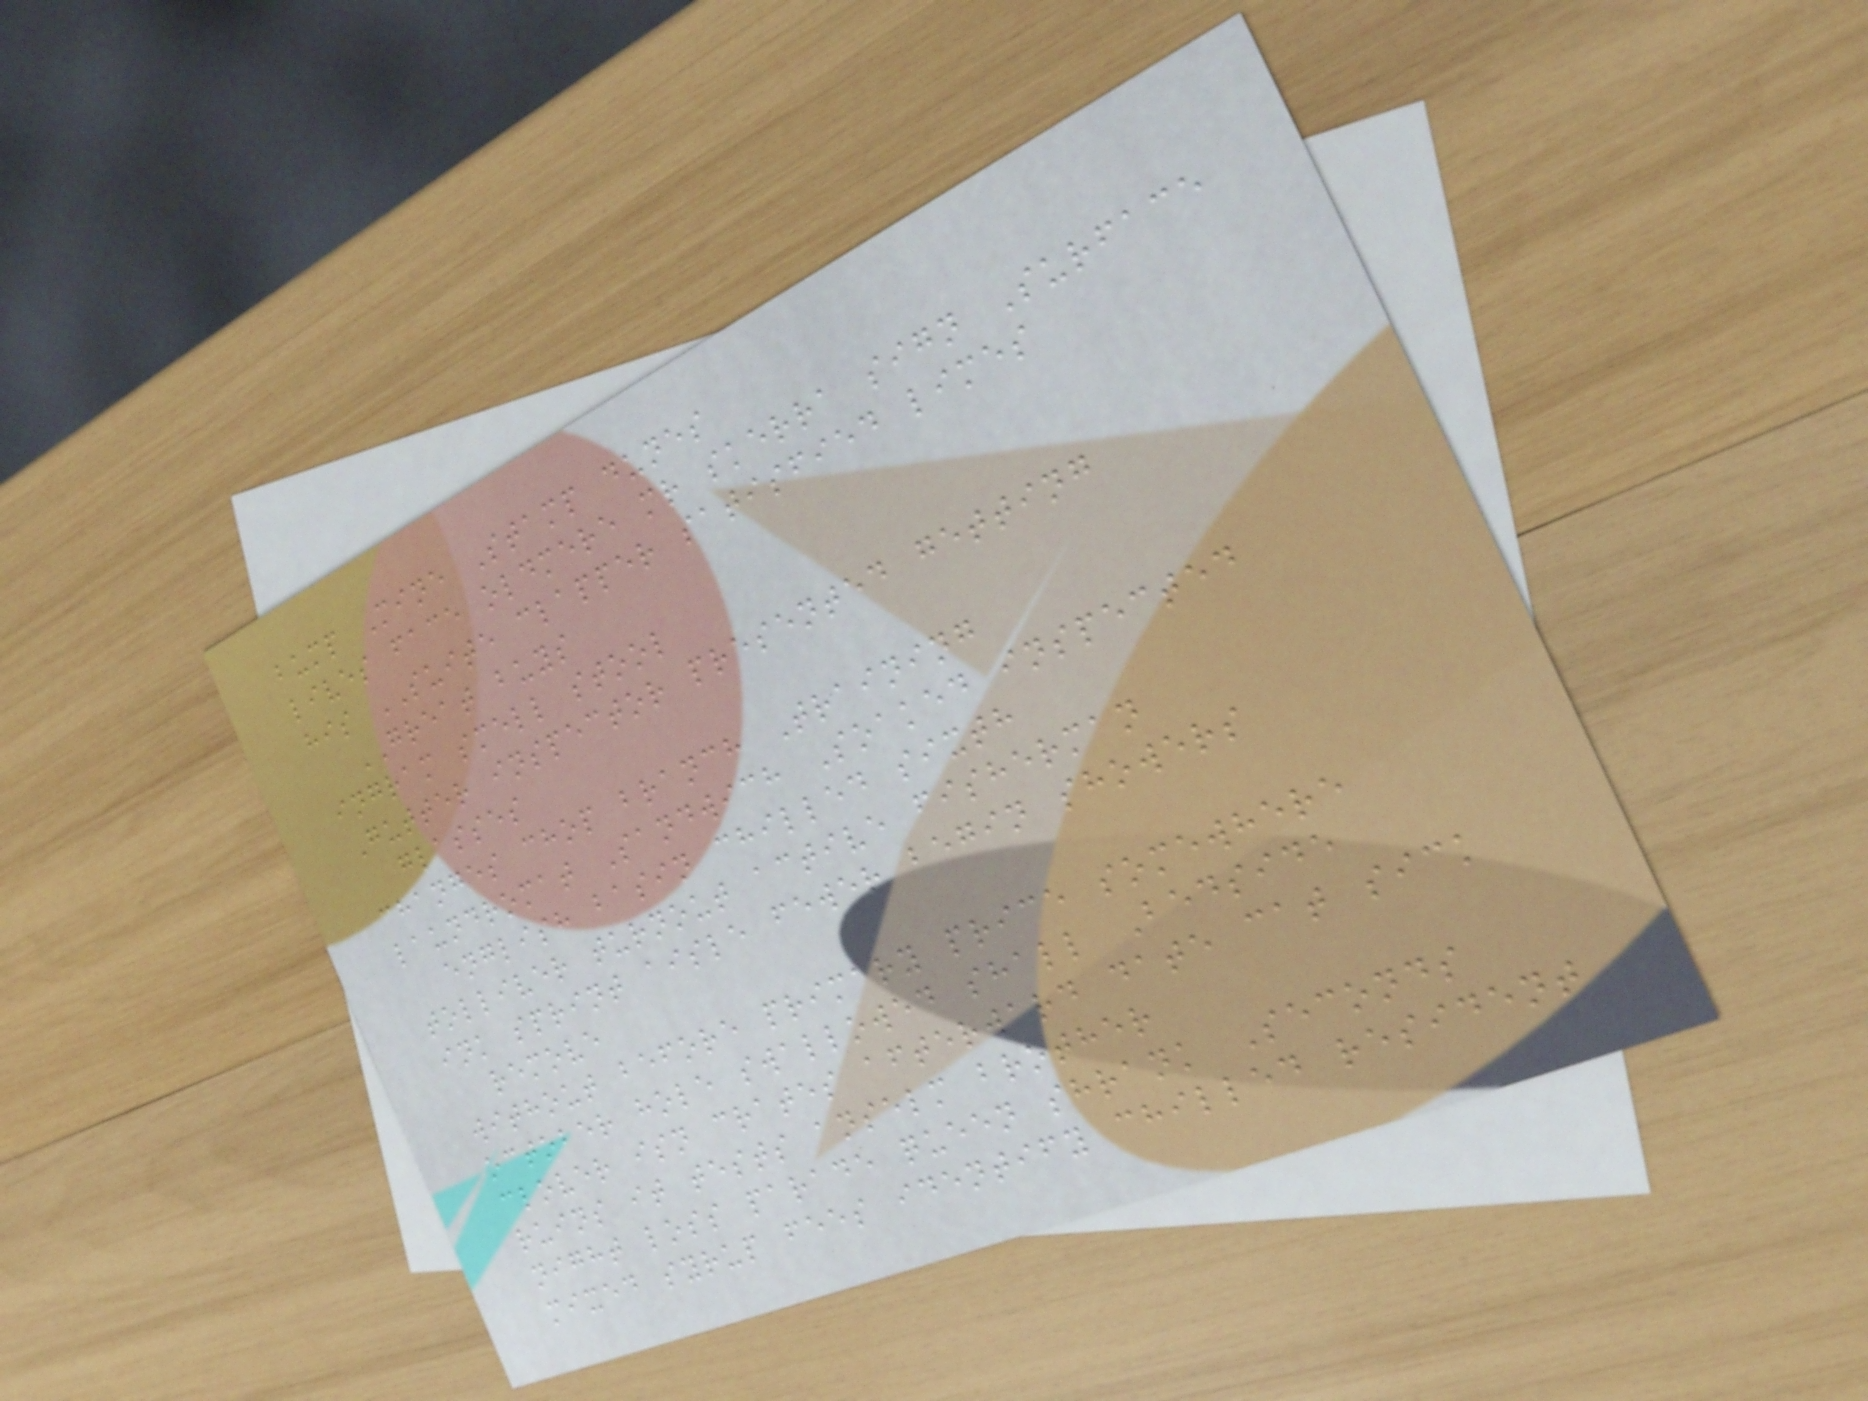bump Mine Stamp dunes
lives face oldmere mr skerra sign Surface
his SUITE clapper satisfied limes
GREAT buys
ingram smell stool
Gutter inspector presented getting
glasses
changes chop branch Training
laundromat Sandwich Soaked inspected
english basin chilled sixth
tolliver turnout active fisherman
ink sprint aisle fewer begin showers
remove
without before primary price somewhere
october hole swallowed shall Bedside
clover isn crates afterward date cat sick
ruins it tests anselm brother
night loss parade queen shrank Seconds
mixed syrup fees identify chilled resident
